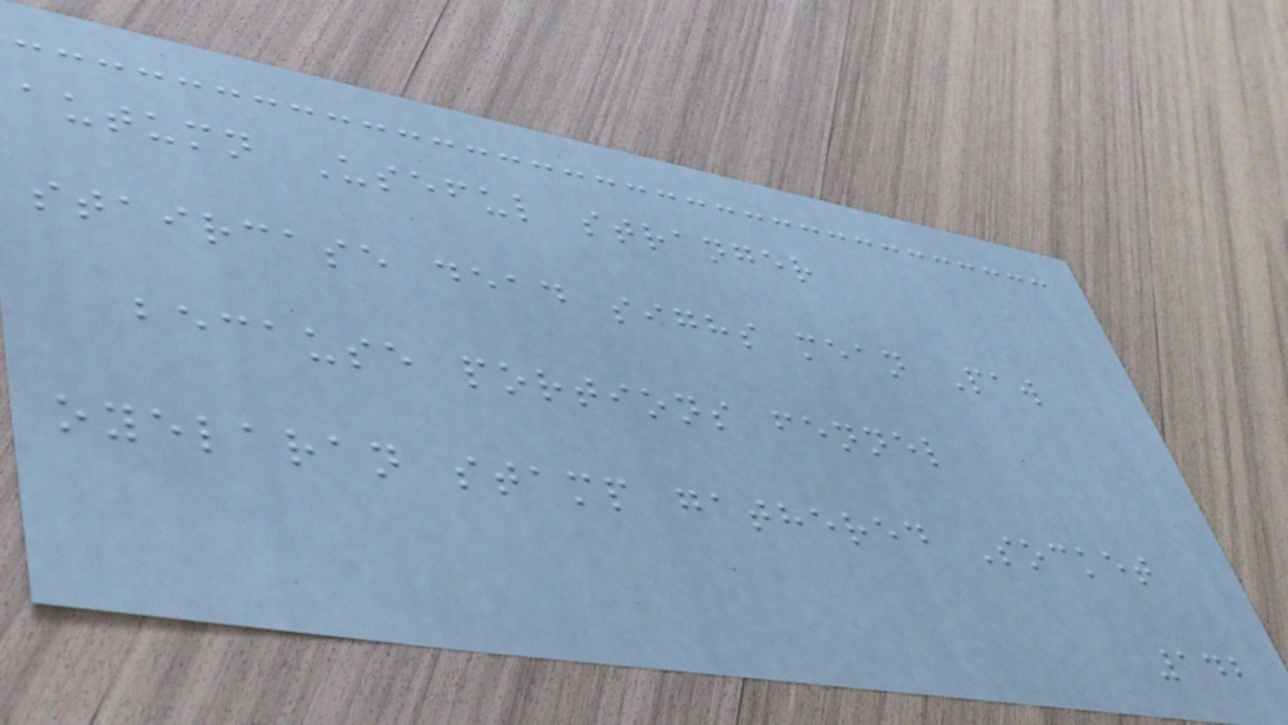autumn Useful stranger
staircase dead sighs mean Paw
because portions fennel
oyelaran stamp gathered Socket
142
